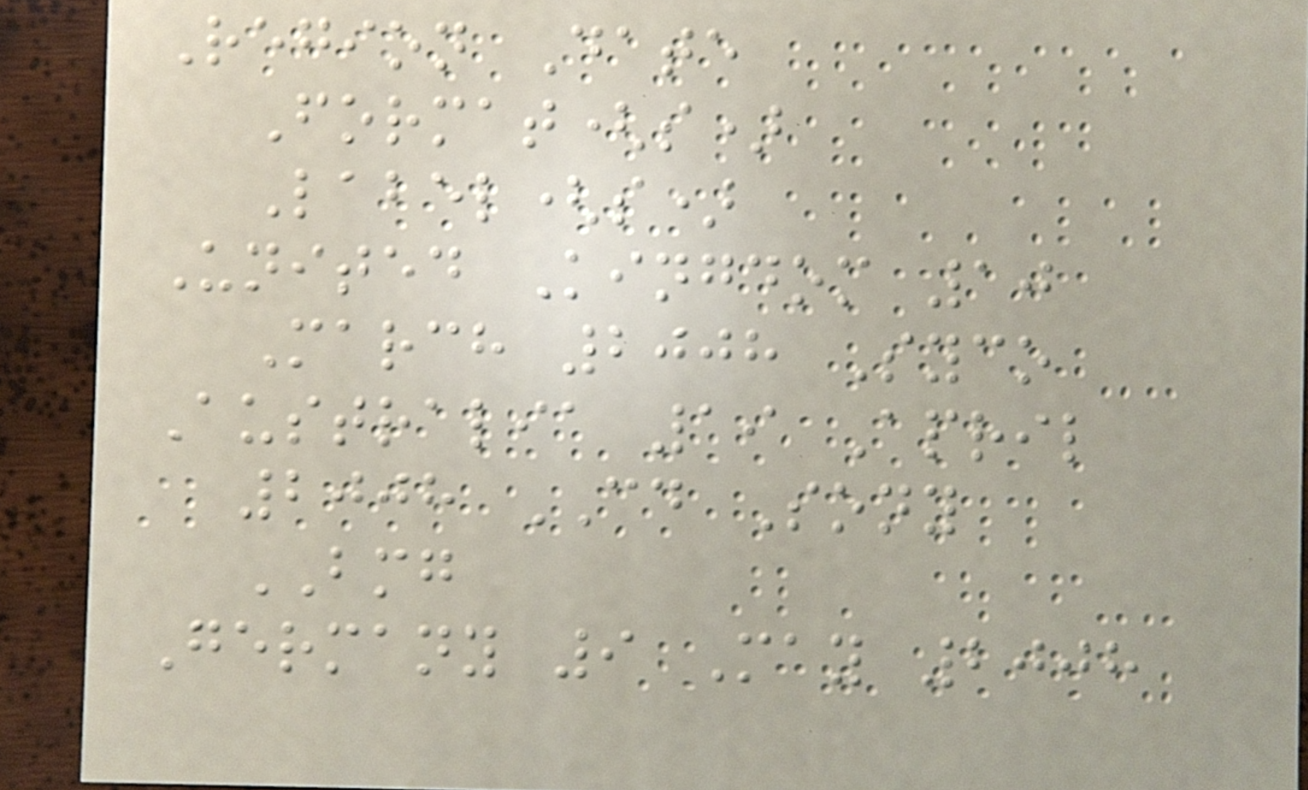Region Date
Format(s)
Label(s)
United Kingdom 10
March 2008 Syco
Australia 19 April
2008 CD Sony
BMG
Germany 9 May 2008
